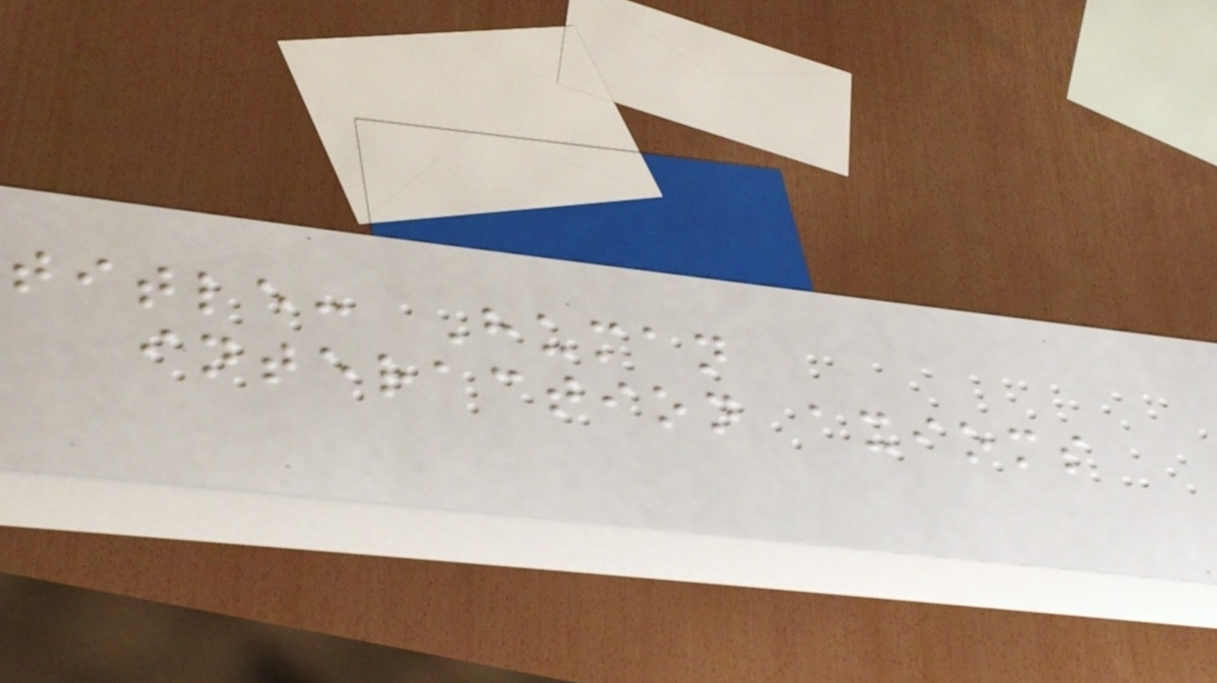title: Human
interaction axioms
